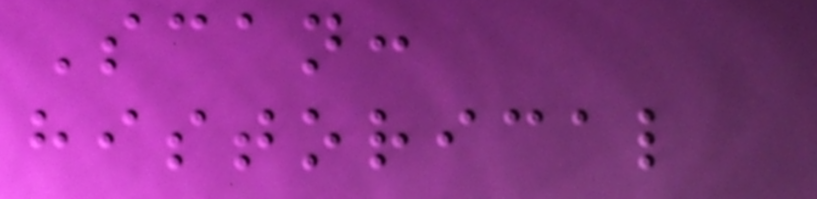Scan:
historical
